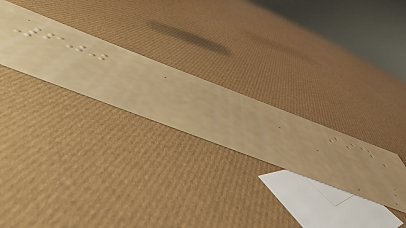600
